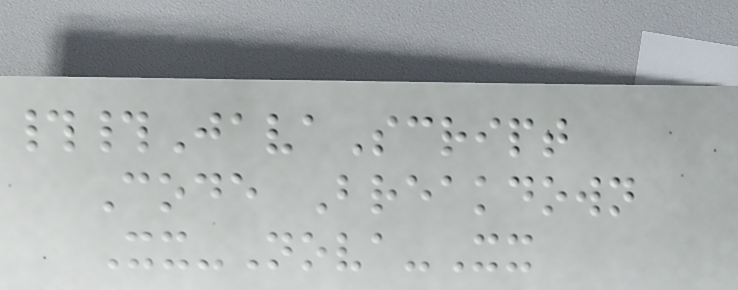##JavaScript
Code Breakdown
Xx-Nova-Xx
